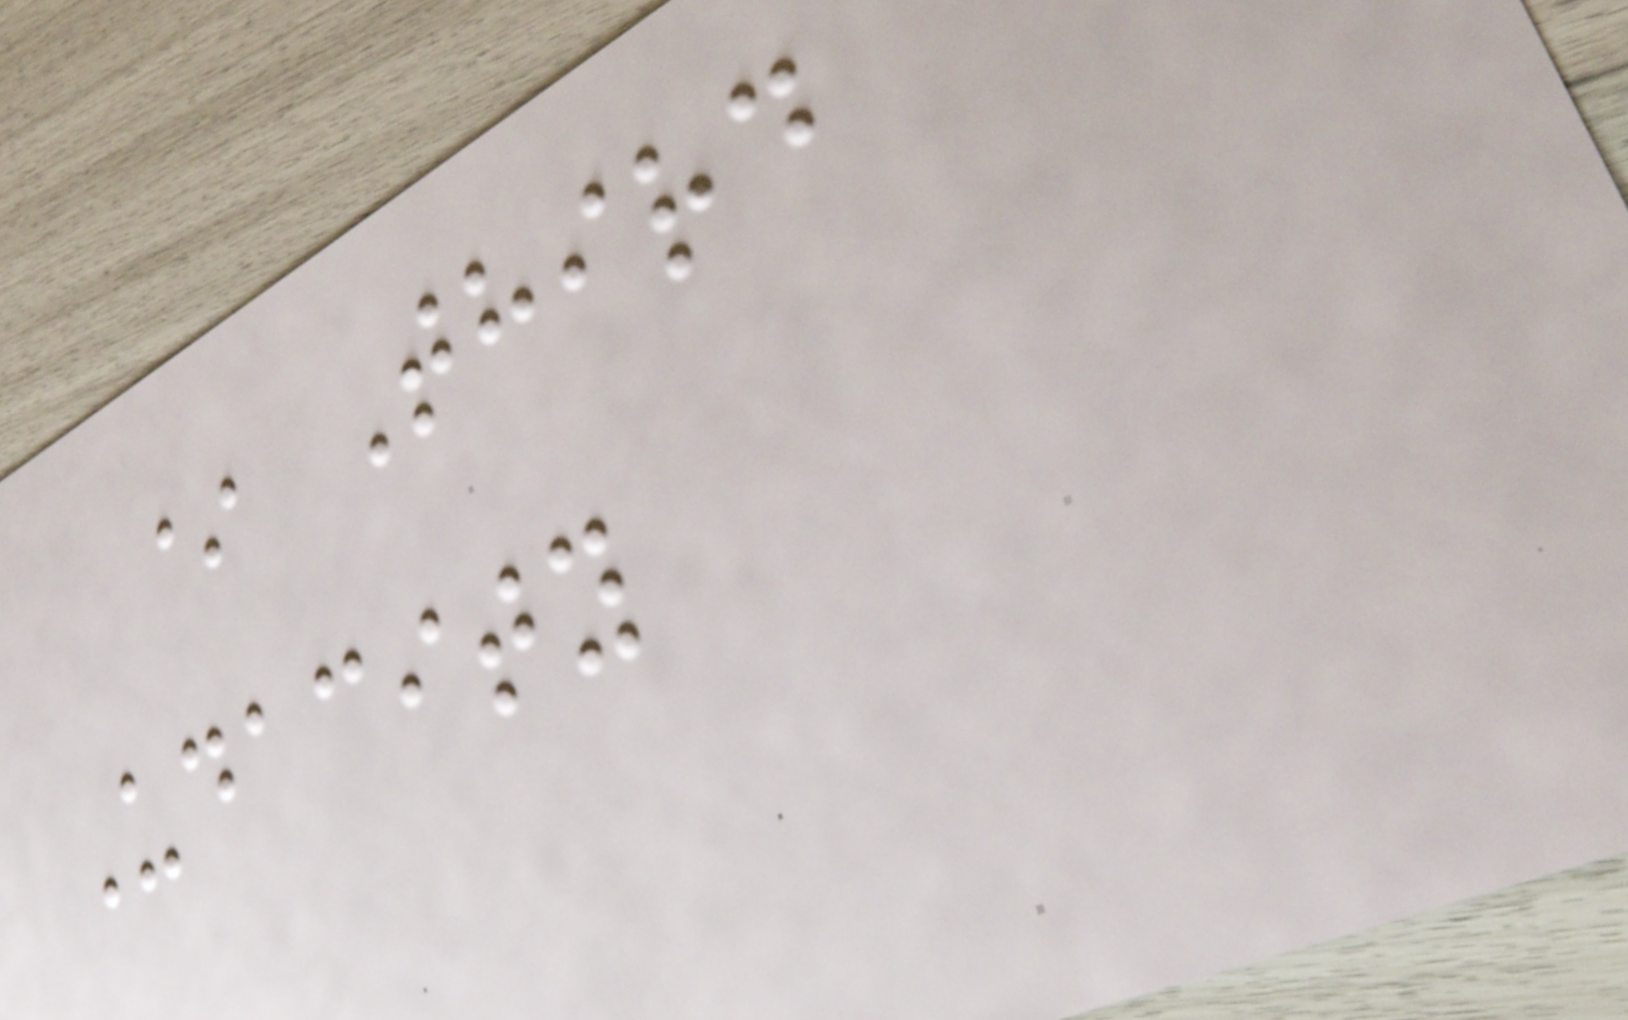* Third
Udacity
